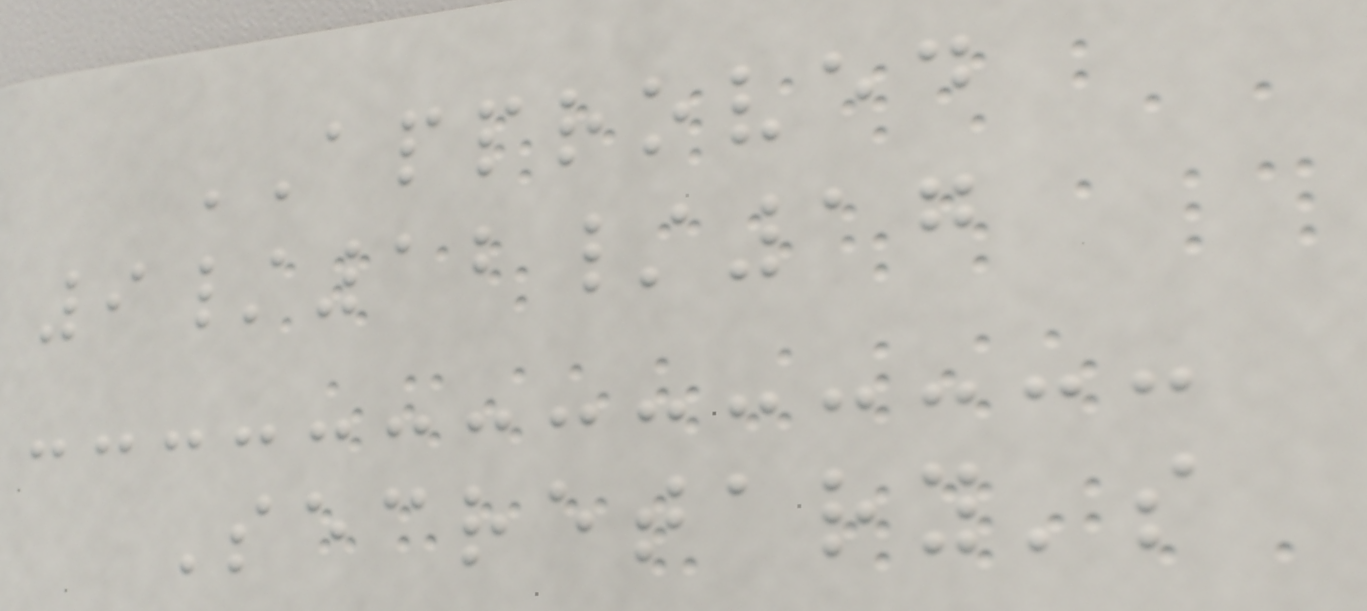APPROVED
9/12/17
Secretary's
